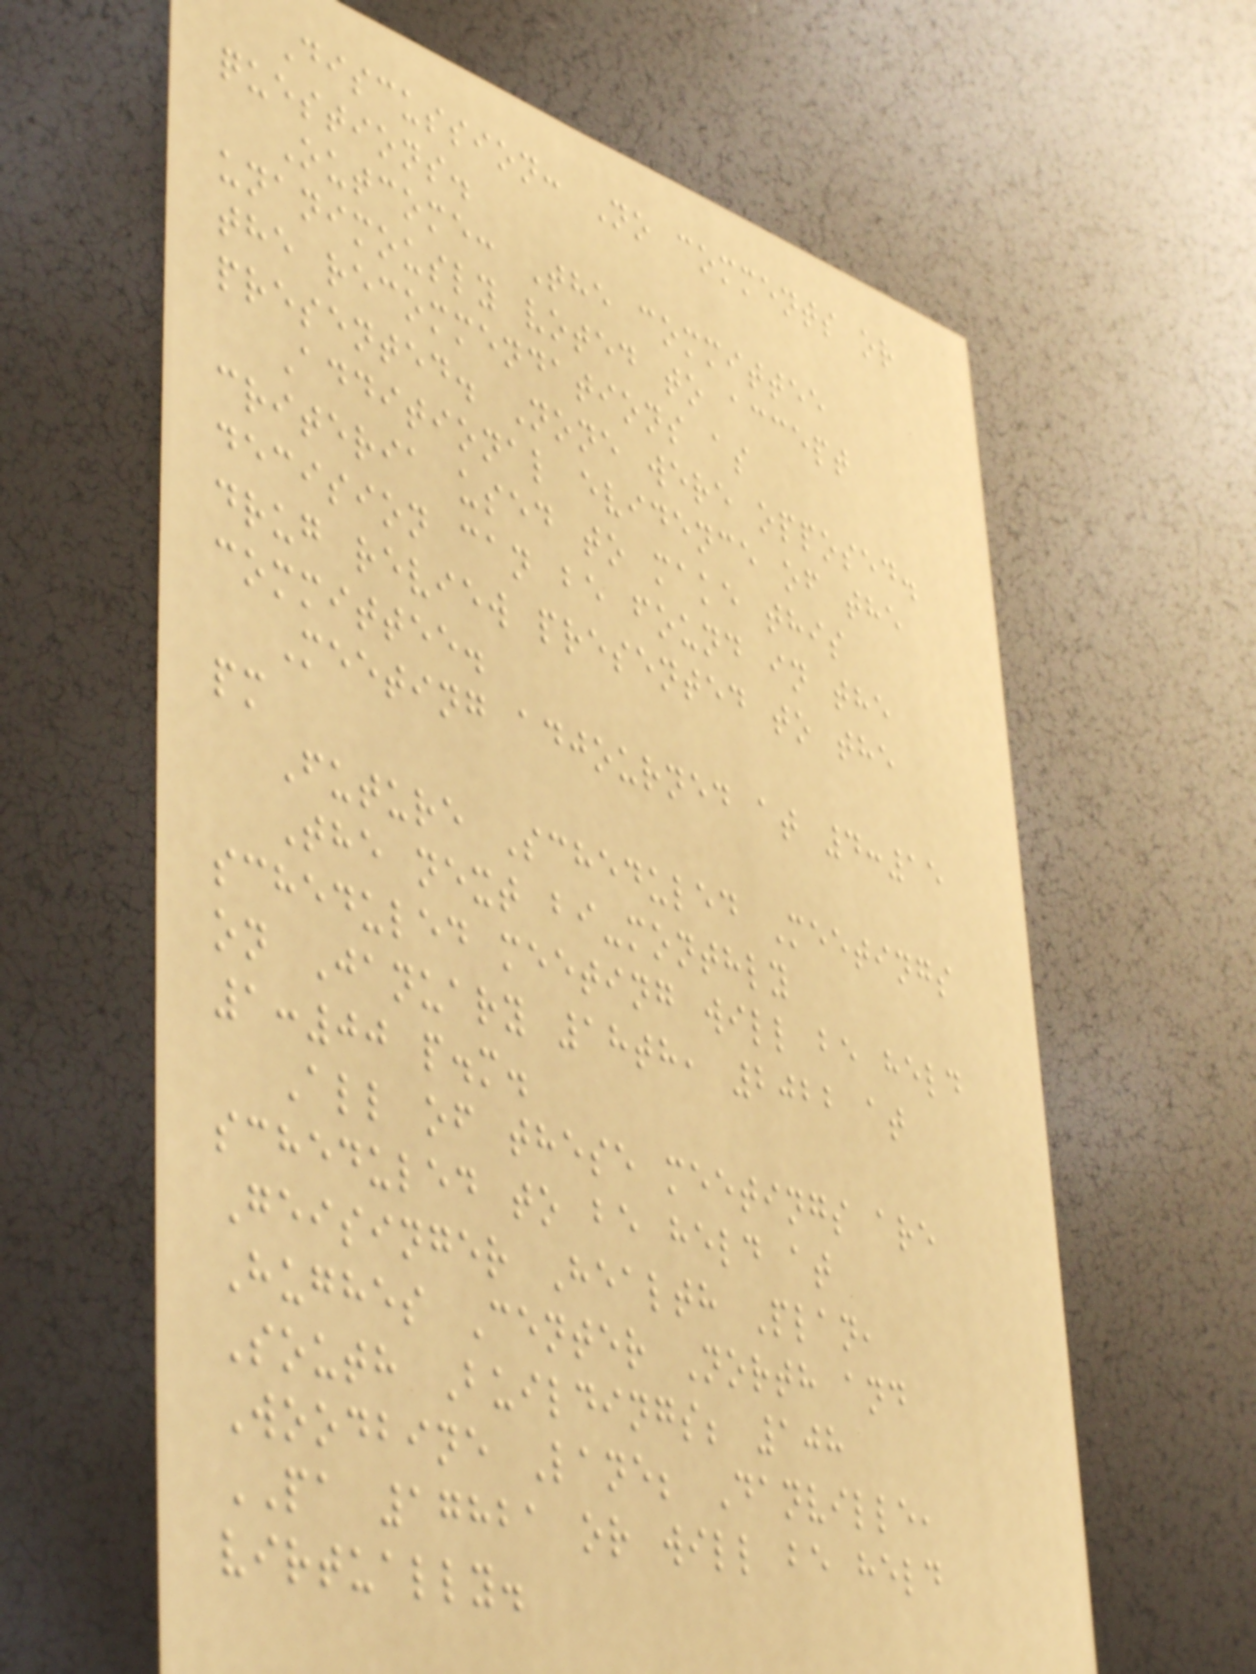Discussion: No comments or
questions.
Outcome: The committee
unanimously voted to accept
the recommendations as
presented. None were opposed.
Additional evidence of the
criteria used to make this
decision can be found in the
drug review presented to the
committee.
Meeting adjourned at 4:15
pm
Future Scheduled Meetings
The next bi-monthly
scheduled meeting will be held
on January 18th, 2022 at
1:00 p.m.
All of these meetings are
scheduled to be held at
Geisinger Health Plan,
Hughes Center North and
South Buildings; 108
Woodbine Lane; Danville,
PA 17821 or will be held
virtually.
